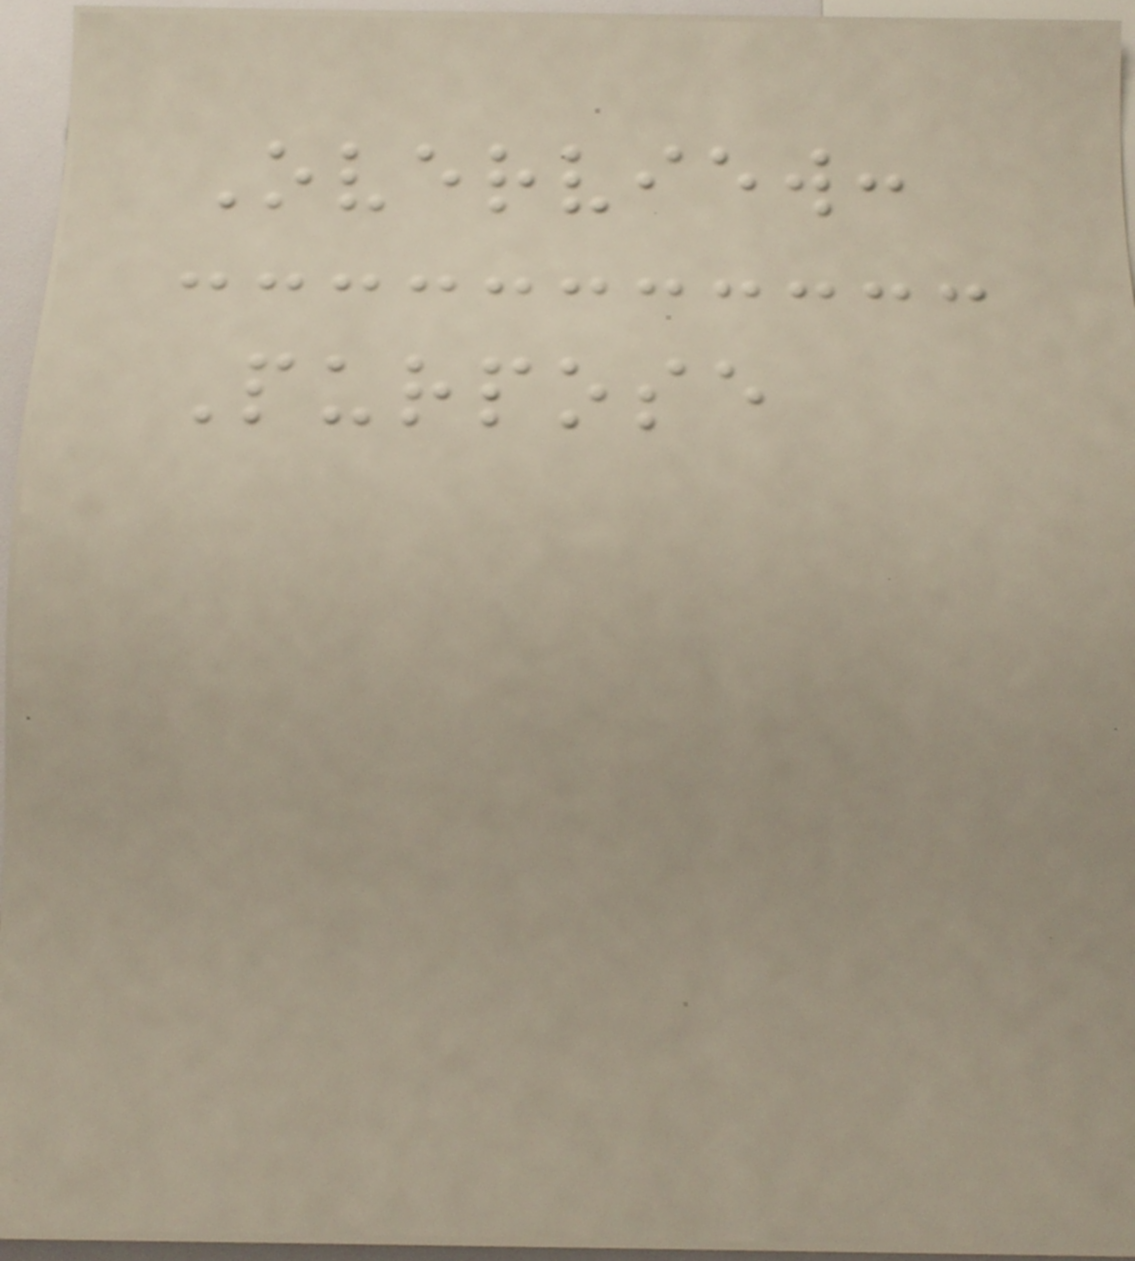Overview:
Purpose
